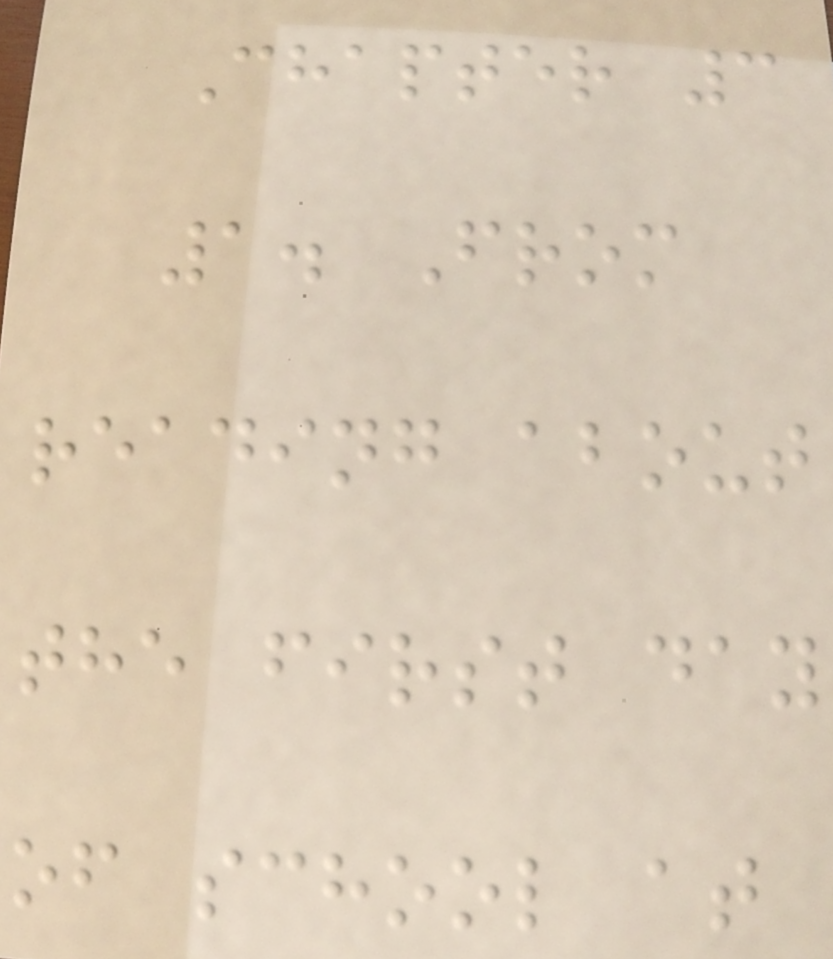Chapter 3
1. From
reading about
the first day
of school at
